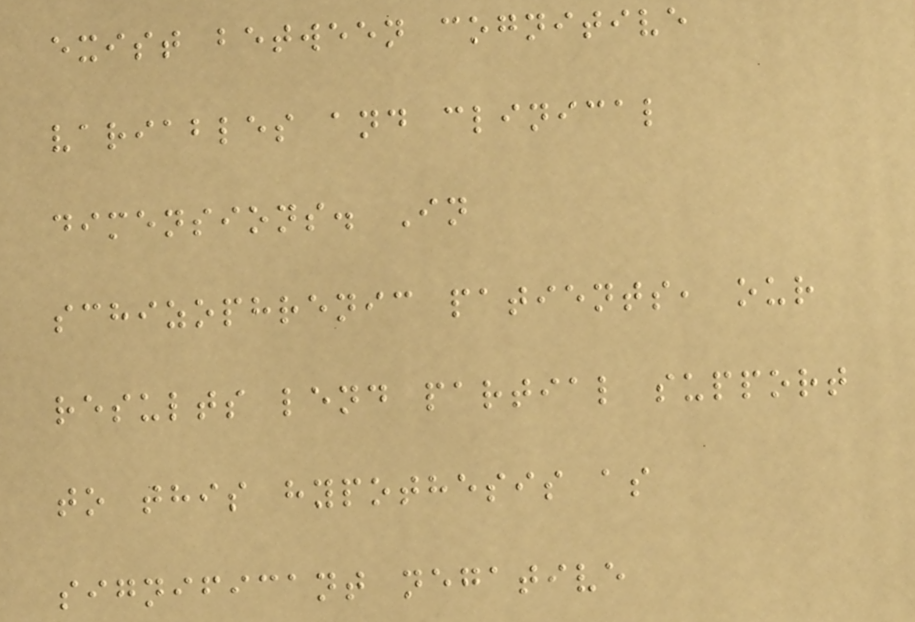exist between cognitive
variables and clinical
dimensions. In
schizophrenic patients, our
results lend partial support
to this hypothesis as
significant negative
